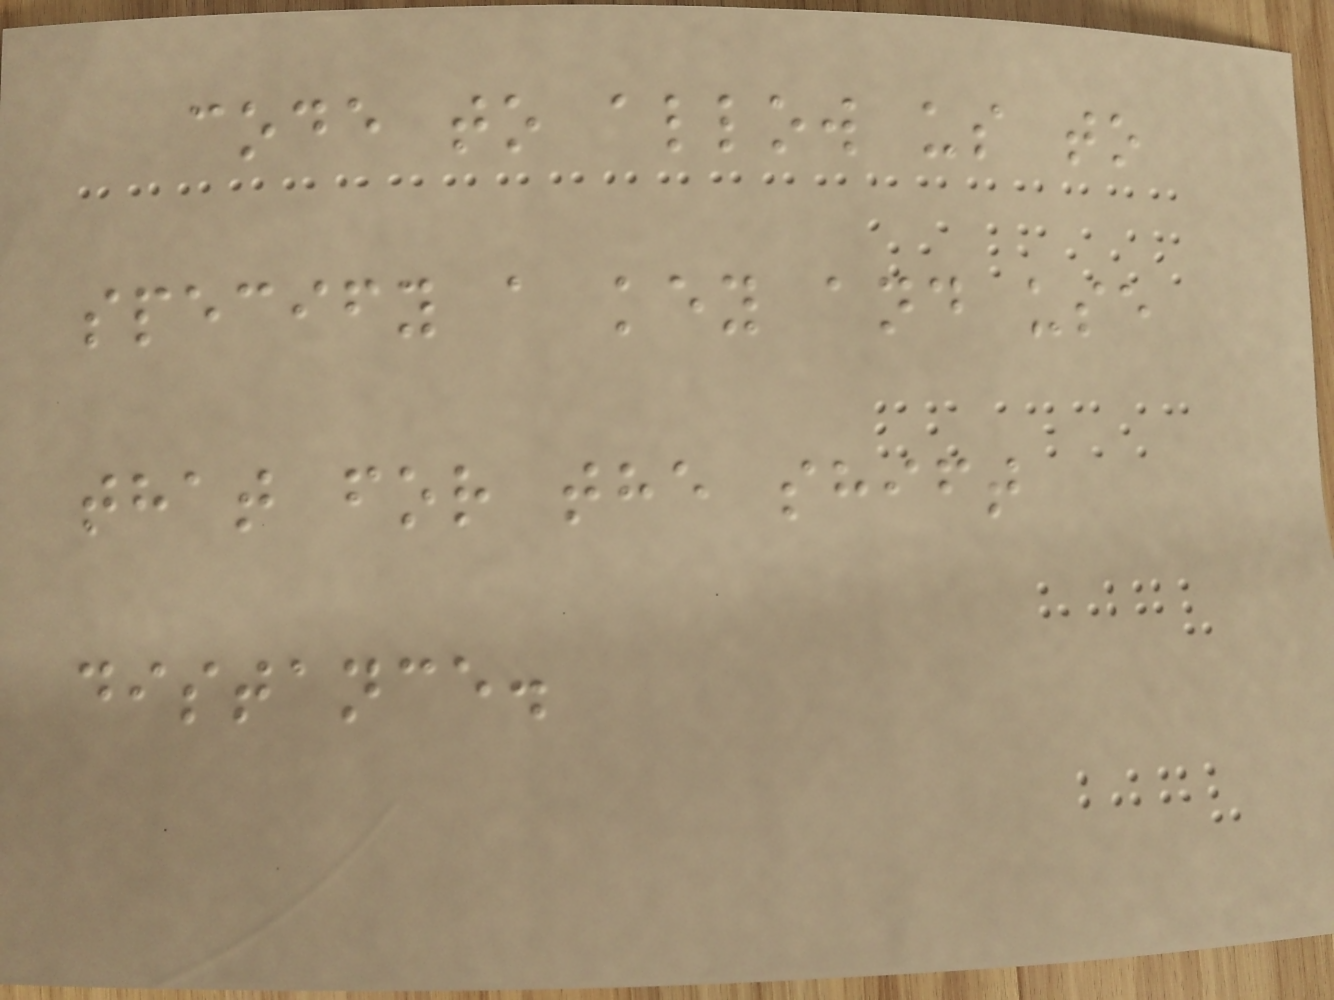code to allow us to
specify a key and use
that for the shift
distance.
